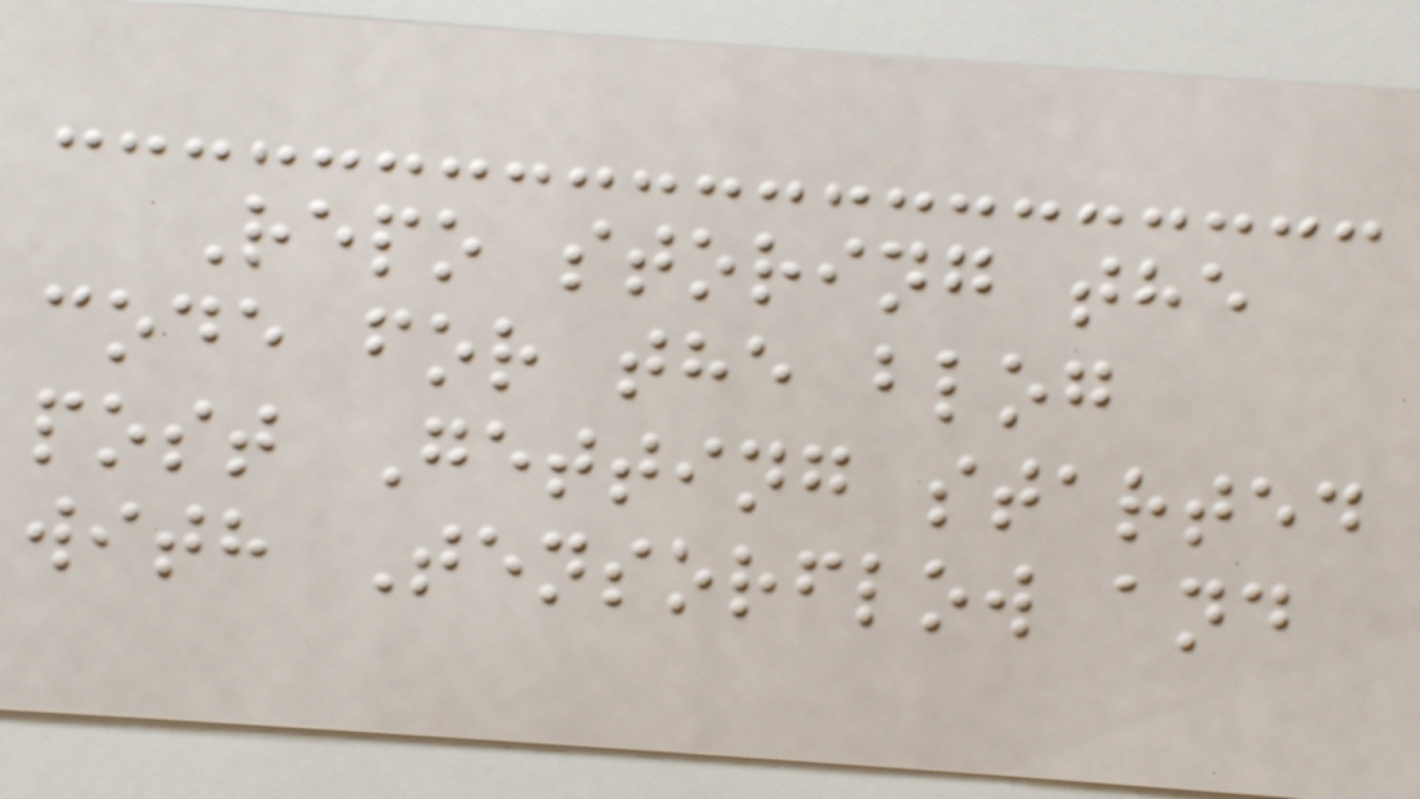Repo storing the
code for the blog
post Getting started
with Tensorflow and
